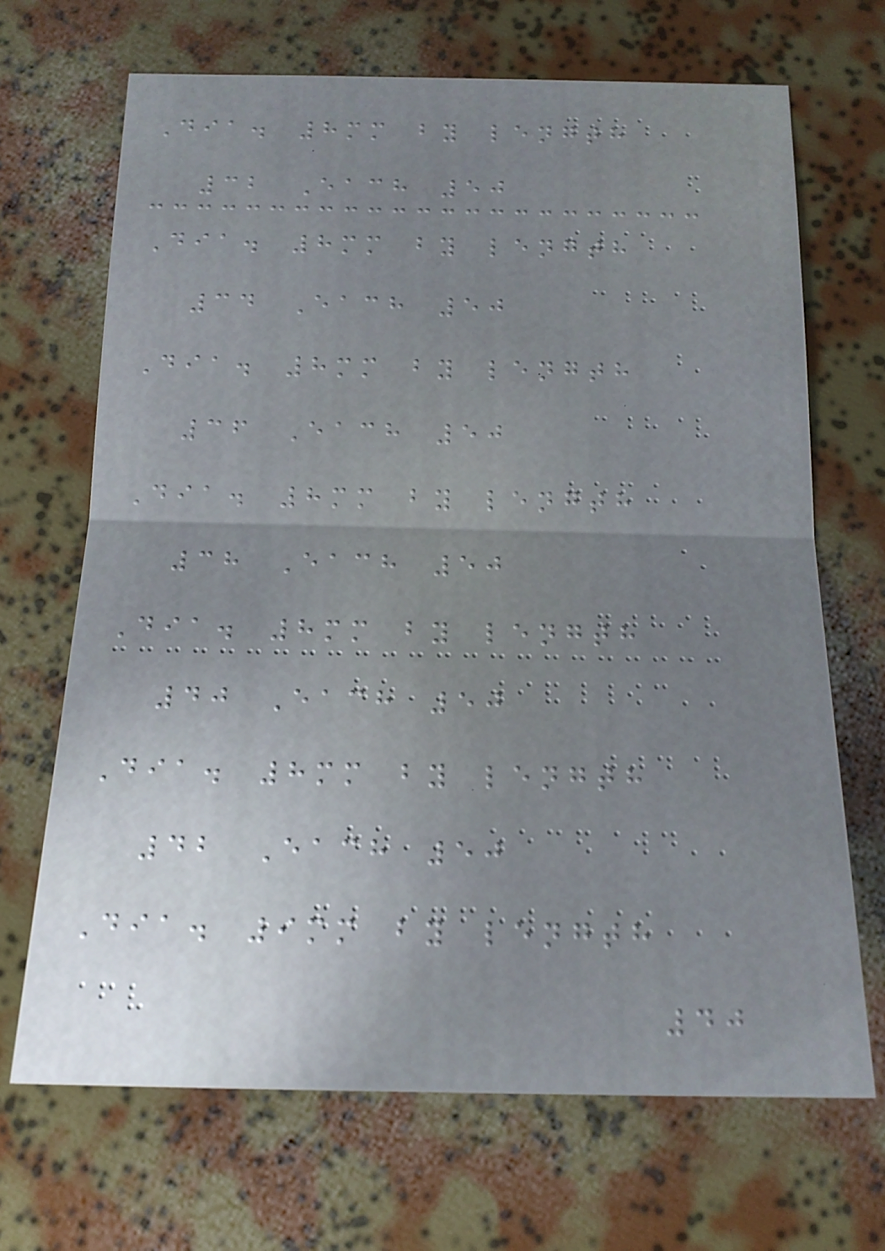Dia. 8mm by length
32 Each 50
Dia. 8mm by length
34 Each 50
Dia. 8mm by length
36 Each 50
Dia. 8mm by length
38 Each 50
Dia. 8mm by length
40 Each 50
Dia. 8mm by length
42 Each 50
Dia. 9mm by length
40
